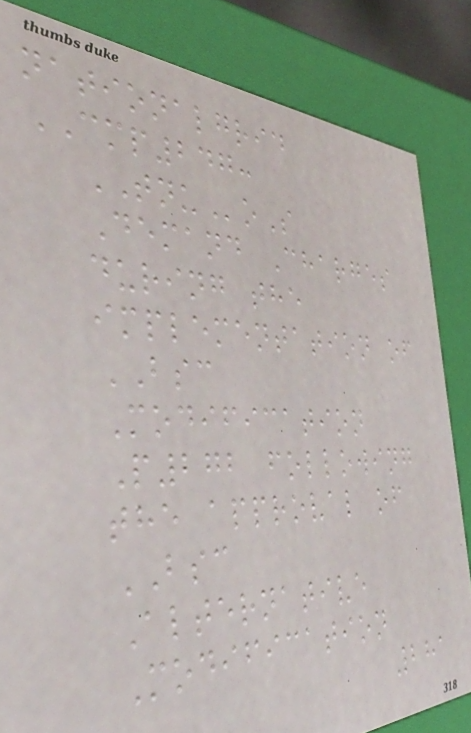nationalgrid
CMP247:
TNUoS
Demand Charges
during the
implementation of
BSC
Modification
P272 following
the approval of
BSC
Alternative
Modification
281
